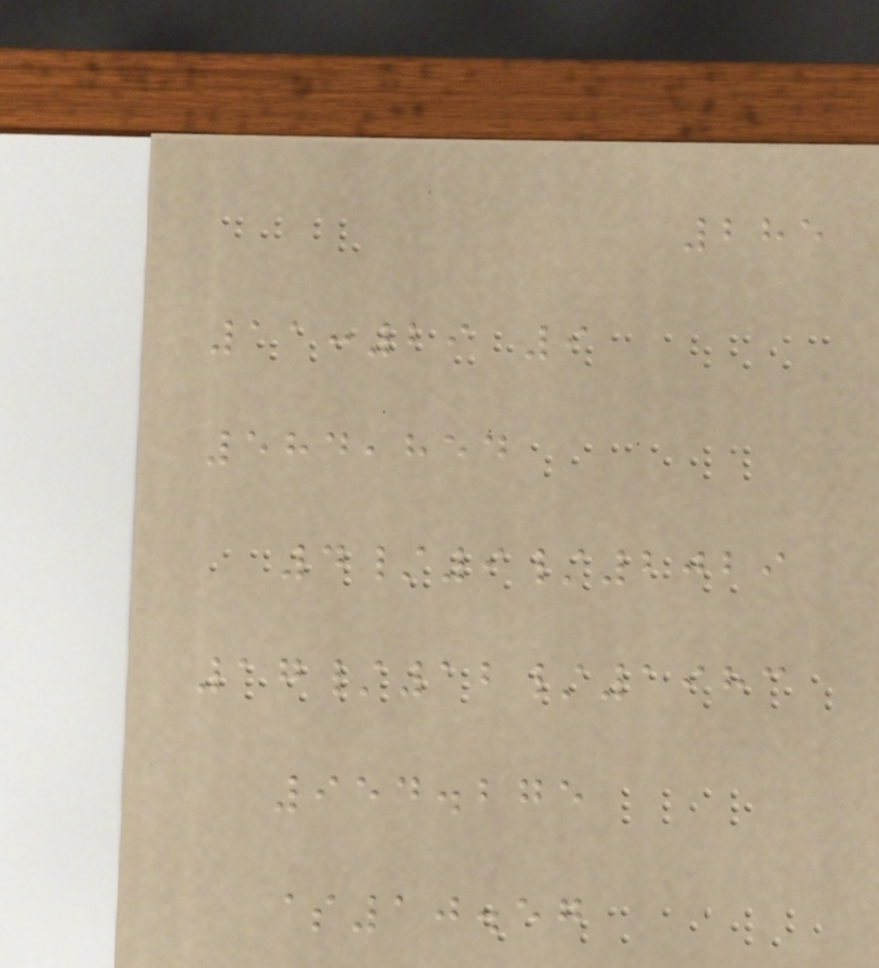285
11:29 9
584,854
4/9/2029
17/12/1983
954.275
$10.57
